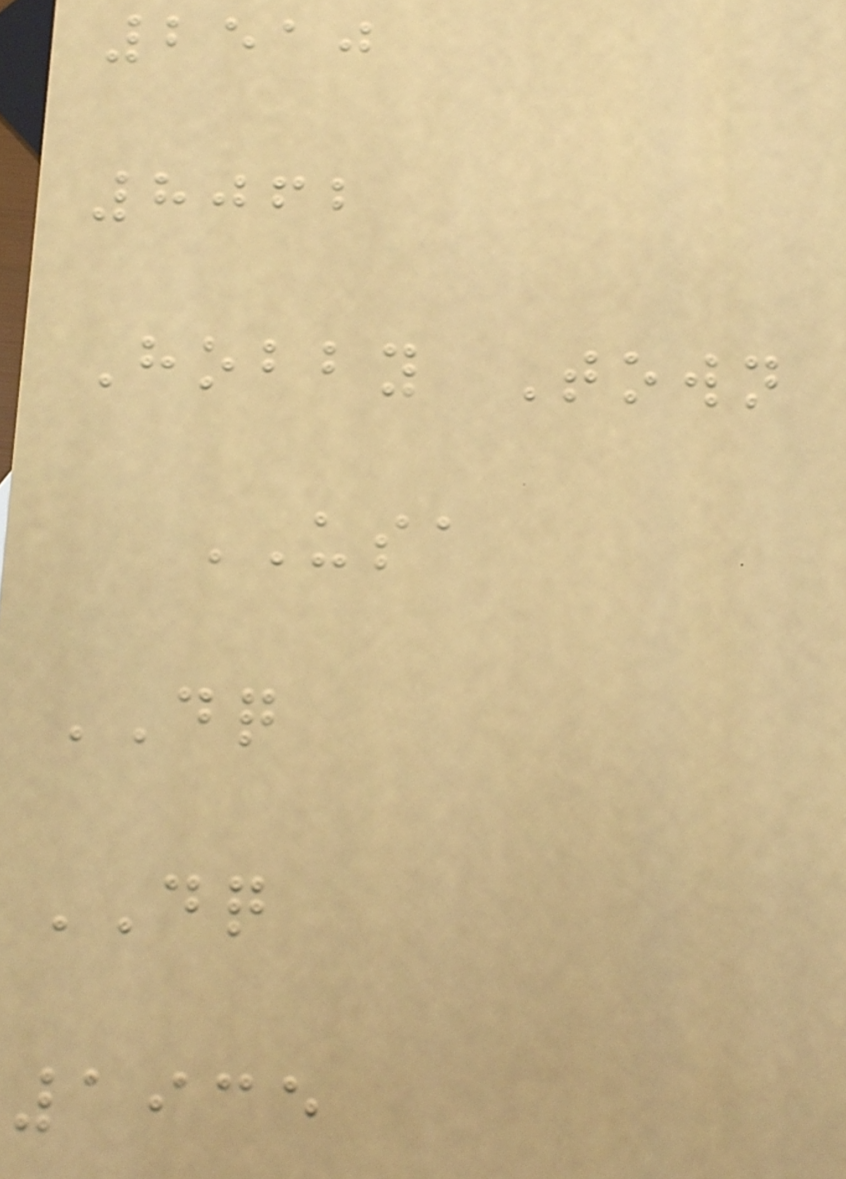2510
8062
Hobby Town
USA
DQ
DQ
1935
